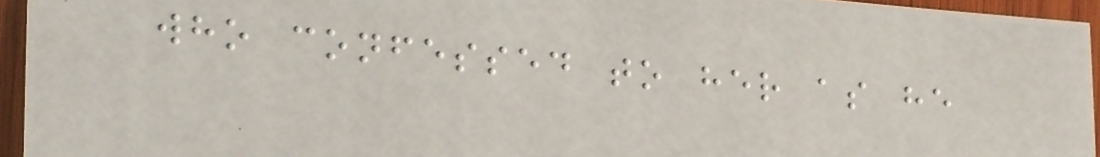who confessed to her as he
